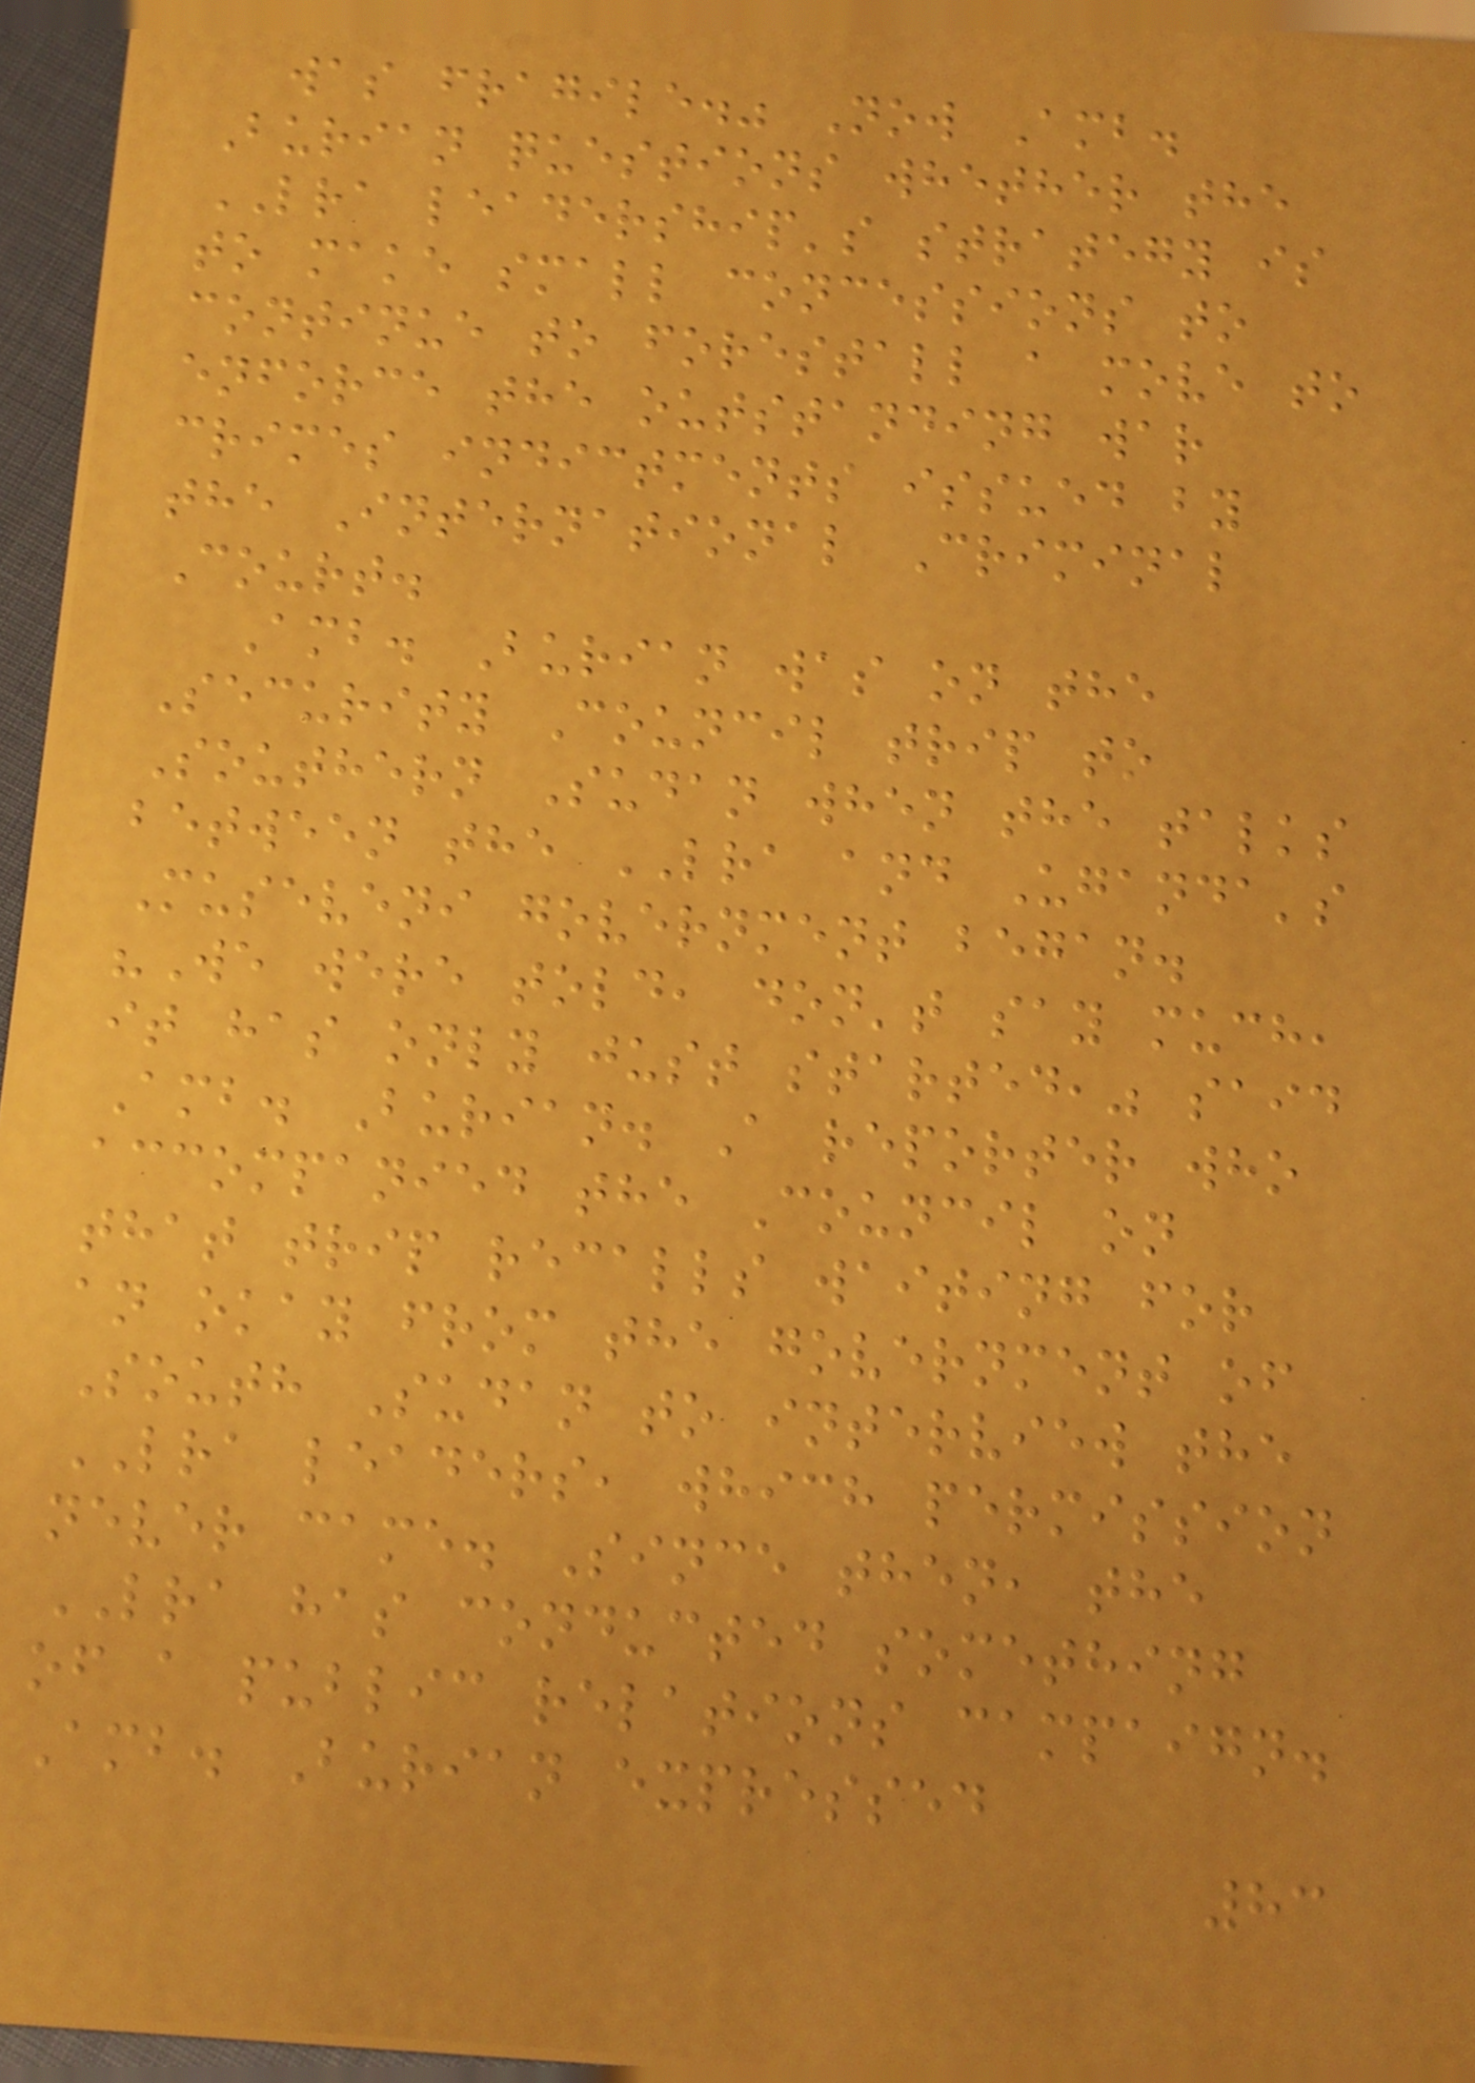was fragile." Now Amb.
Burian questions whether the
LRA leadership's strategy is
to make small concessions to
continue to forestall a move to
enforce the outstanding war
crimes indictments issued by
the International Criminal
Court.
Amb. Burian was on the
Security Council trip to
Southern Sudan when the talks
between the LRA and Uganda's
Museveni government began.
"We were told, don't say much,
it has only just started," said
Amb. Burian. A reporter who
accompanied the Council on
that trip recalls waiting for
an okay from the government of
South Sudan to interview the
LRA leaders, which permission
never came. Since then, the
LRA has conducted something
of a public relations campaign.
Amb. Burian expressed
83
